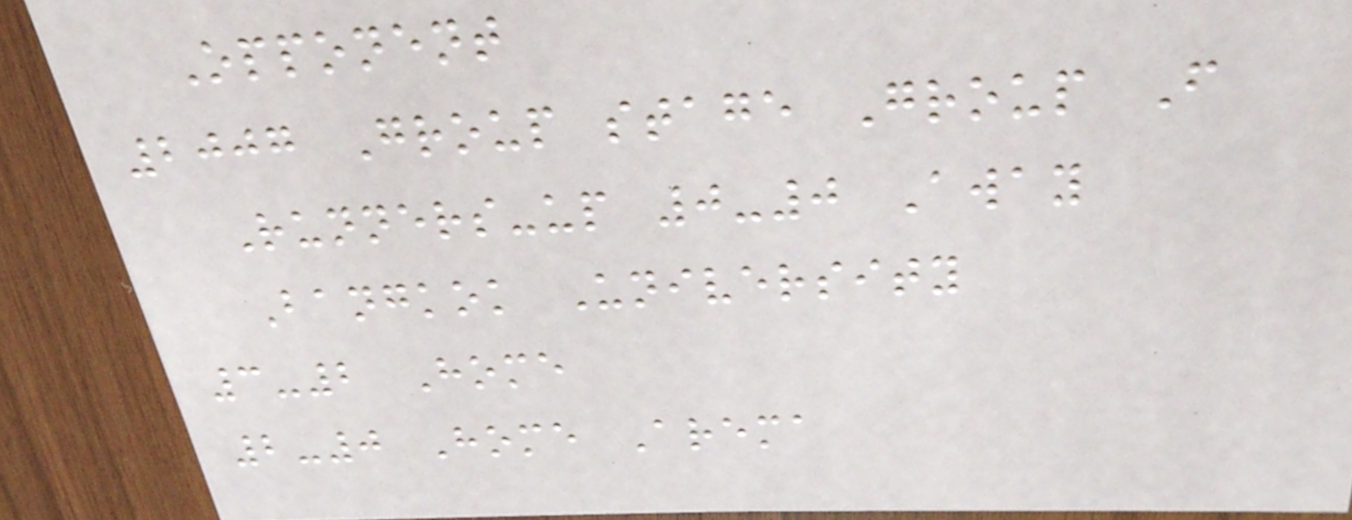Opponent
2007 Group stage Group F
Runners-up 0-0 Away
Bangkok University
3-2 Home
2-0 Home Arema
